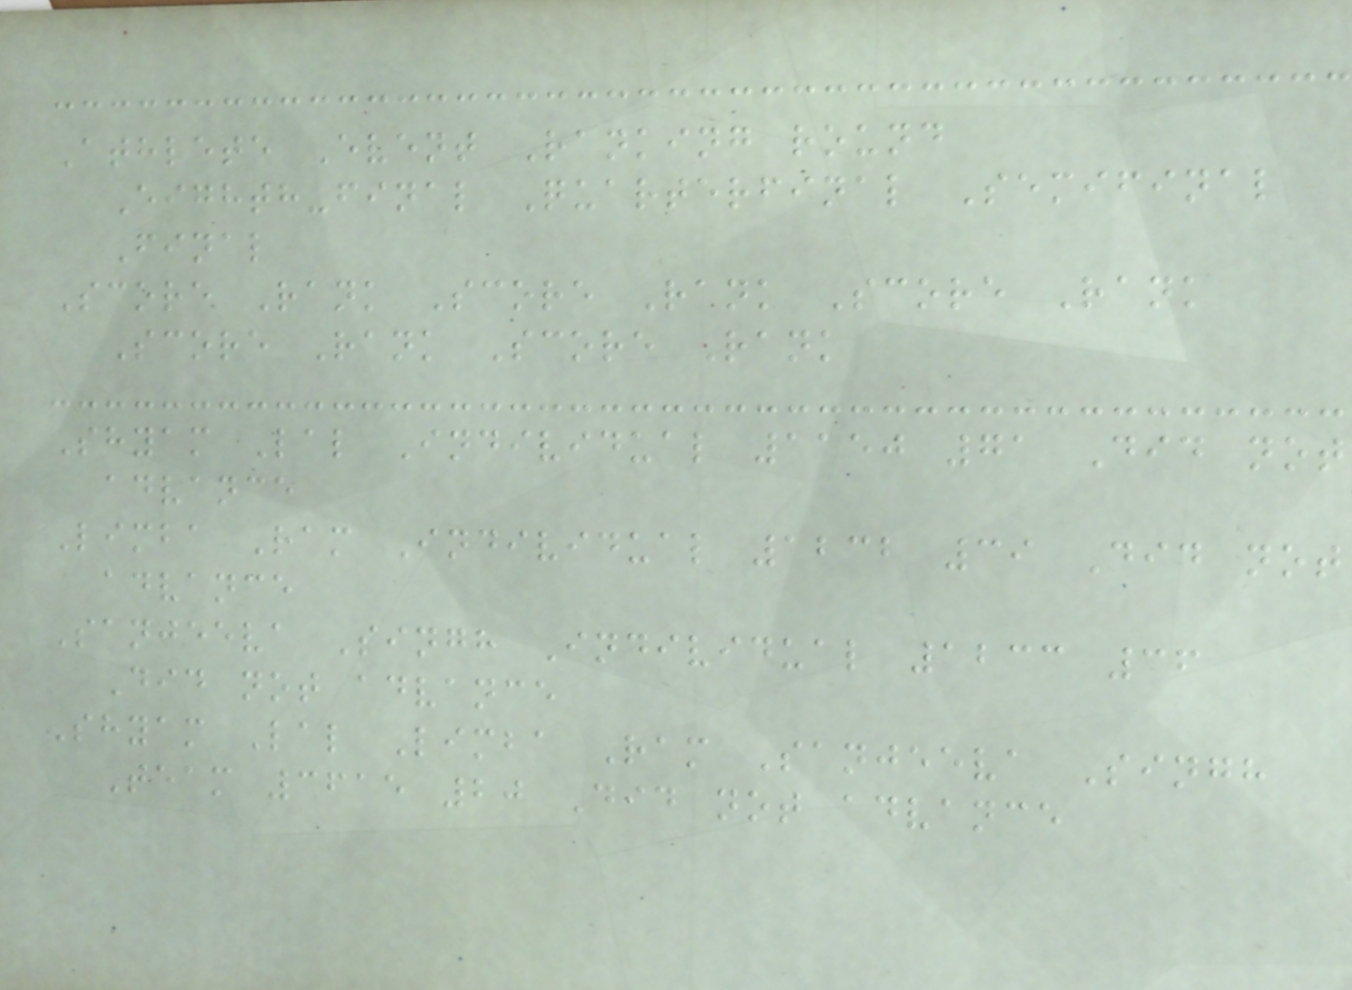Athlete Event Ranking round
Eighth-final Quarterfinal Semifinal
Final
Score Rank Score Rank Score Rank
Score Rank Score Rank
Shyam Lal Individual 1150 71 Did not
advance
Limba Ram Individual 1232 39 Did not
advance
Sanjeeva Singh Individual 1233 36
Did not advance
Shyam Lal Limba Ram Sanjeeva Singh
Team 3615 20 Did not advance
